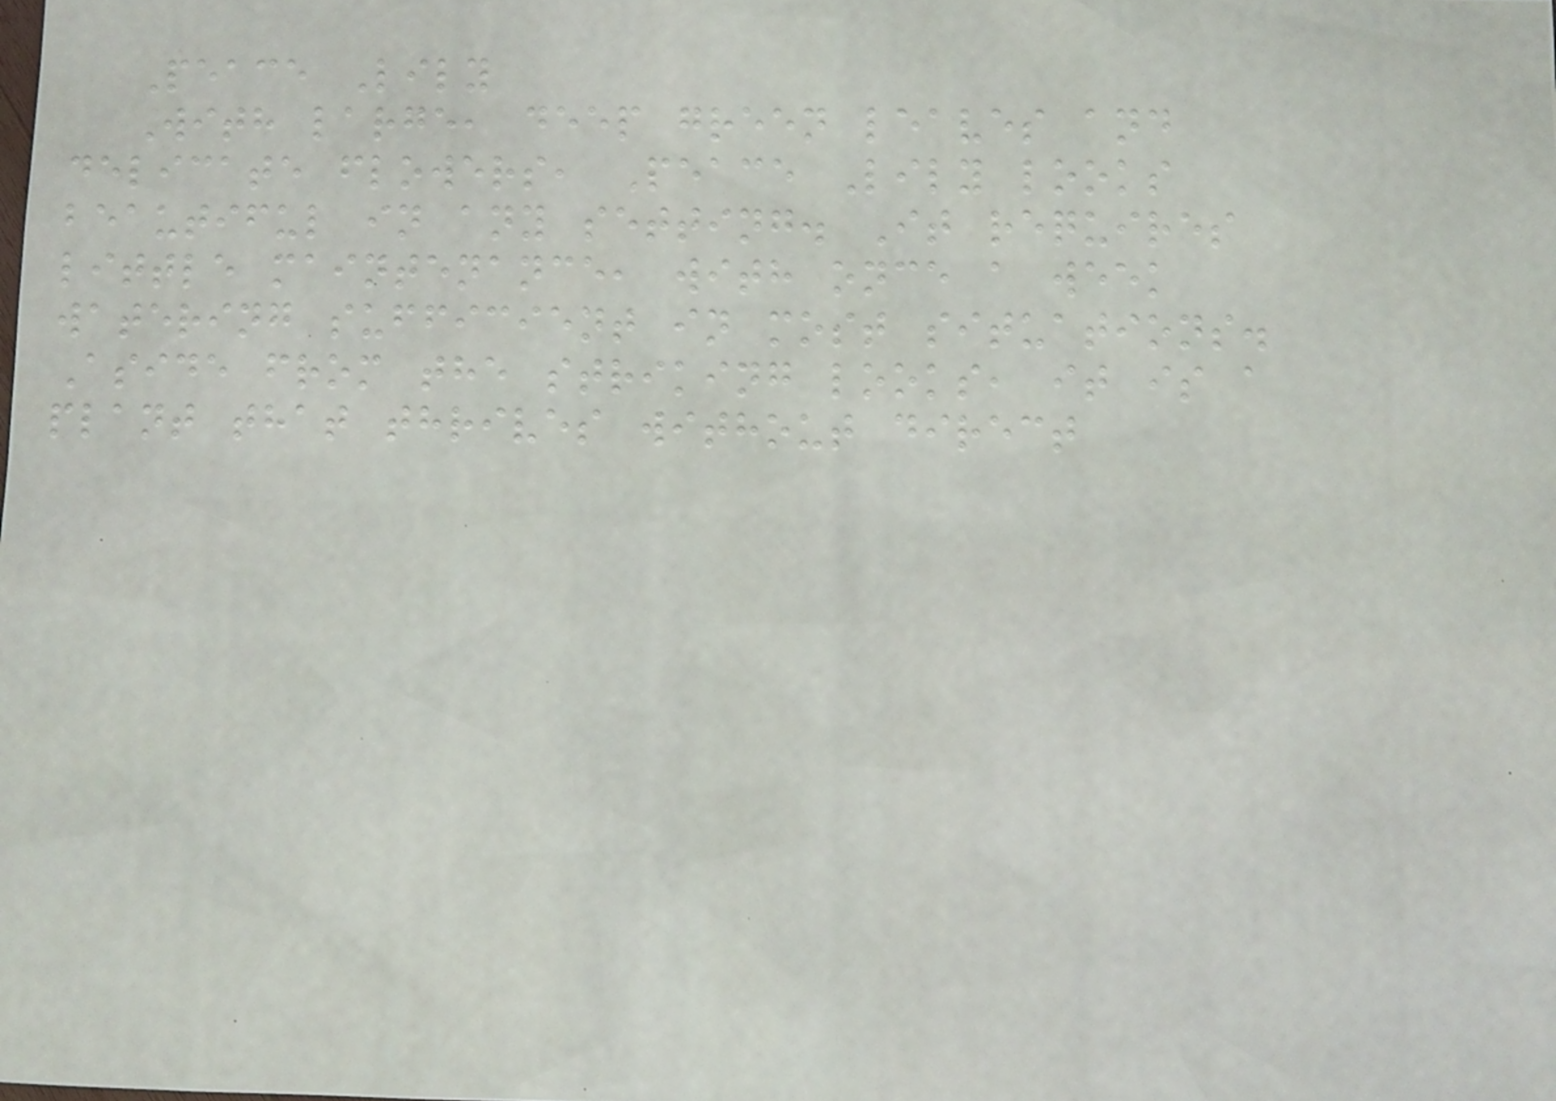Peace Lily
With large, deep green leaves and
delicate flowers, Peace Lily looks
beautiful in any setting. It requires
little maintenance, with once a week
watering sufficient in most situations.
Aside from the striking looks, it is a
plant that thrives without direct
